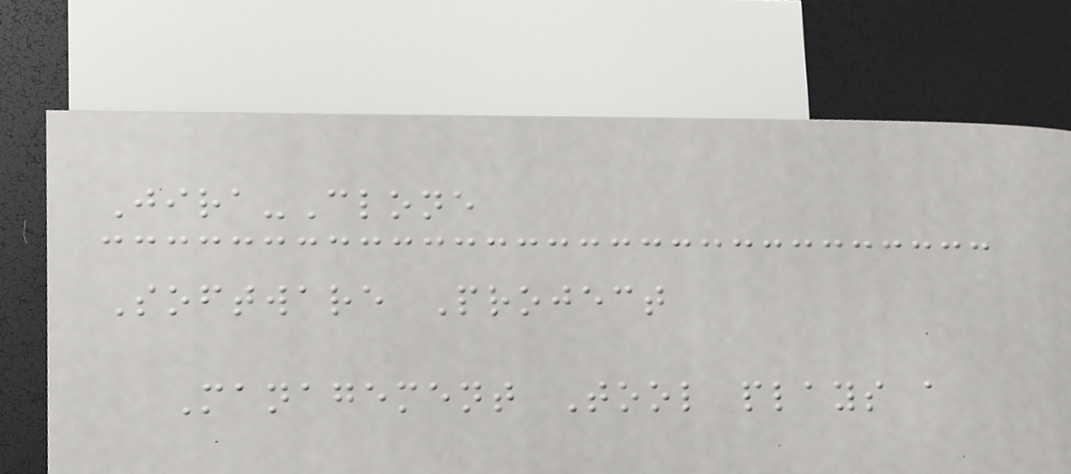Jira-Clone
Software Project
Management Tool plays a
